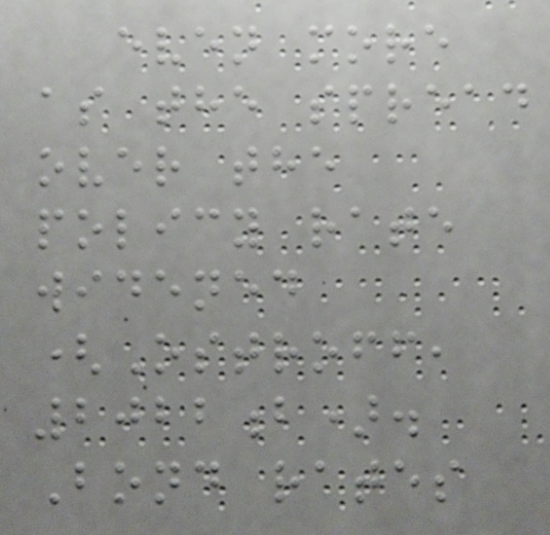even more
as the spread
over the
policy rate
widened
(Ostroff,
2022b).
Bond rates
